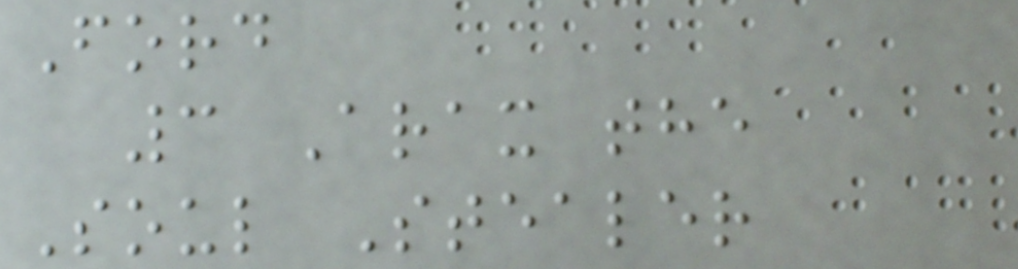Ford
3 Arax the
Soul Stealer
